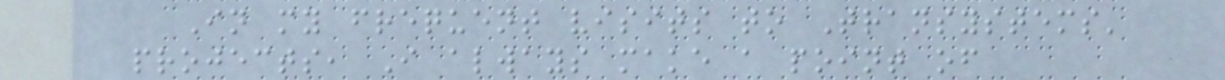In my frequent visits to Transystems'
projects, I always make a point of
